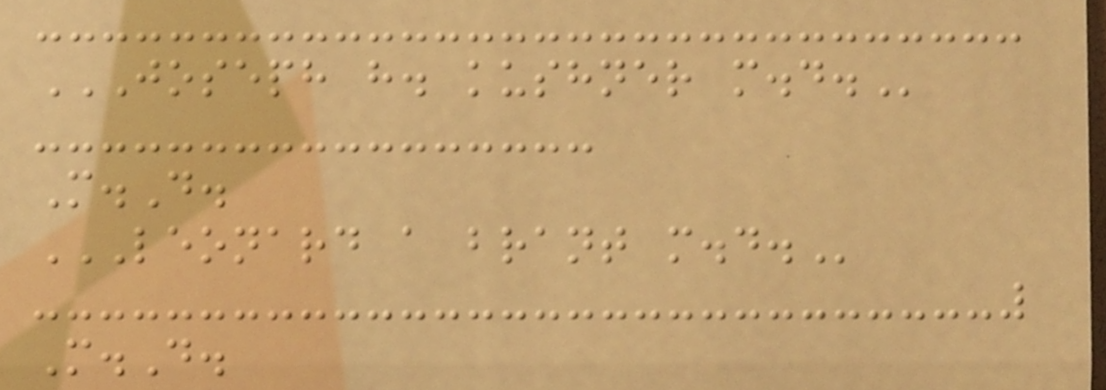JOSEPH H. KUSHNER M.D.
M.D.
LEONARD A BRANT M.D.
M.D.
